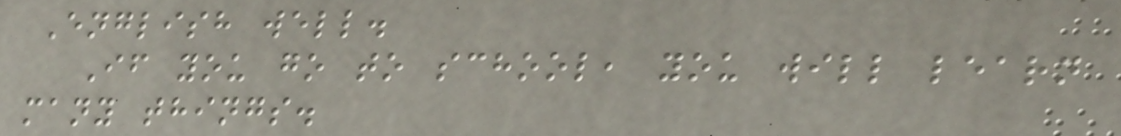English well.
If you go to school, you will learn
many things.
